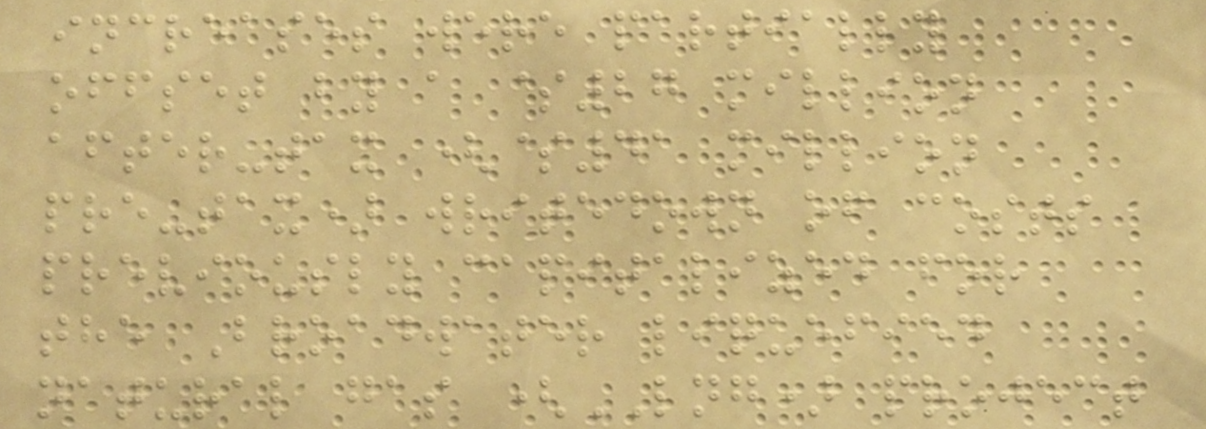increases were partially
offset by a $27 million
after-tax ($41 million
pre-tax) writedown of costs
previously capitalized for
the Broadwater liquefied
natural gas (LNG) project
